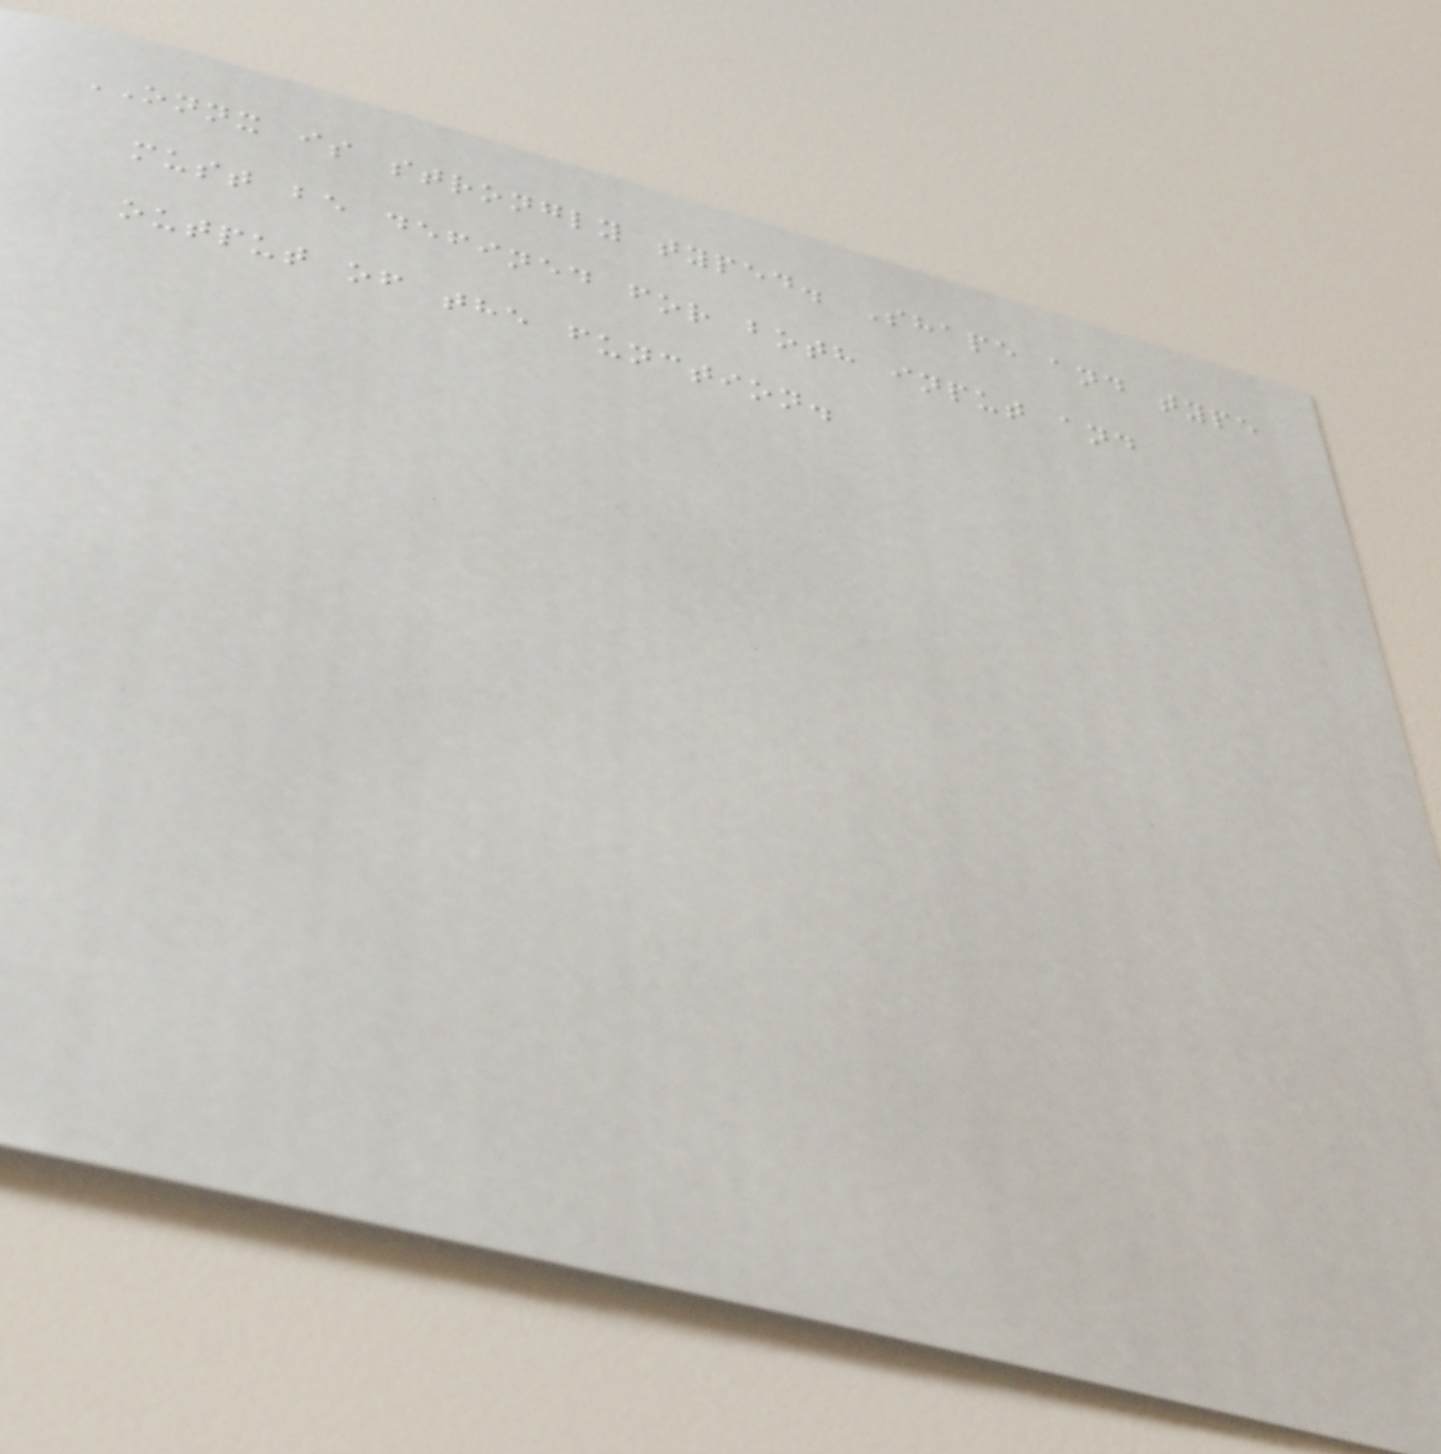ONNX is strongly typed. Shape and type
must be defined for both input and
output of the function.
